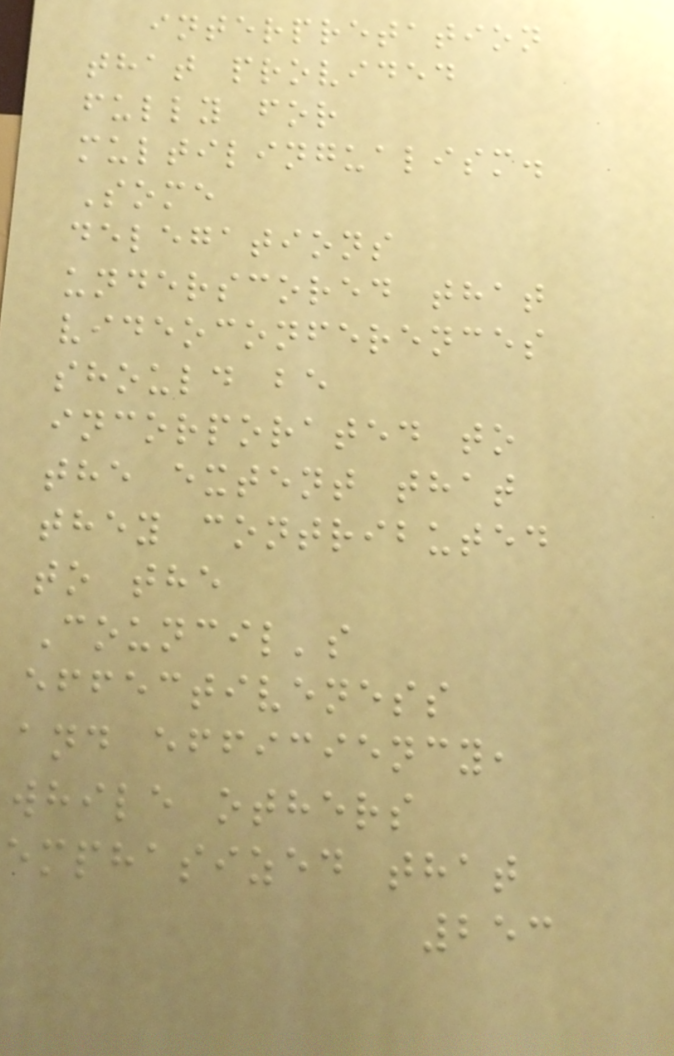interpretation
that provided
fully for
multilingualism.
Some
delegations
underscored that
videoconferences
should be
incorporated to
the extent that
they contributed
to the
Council's
effectiveness
and efficiency,
while others
emphasized that
253
